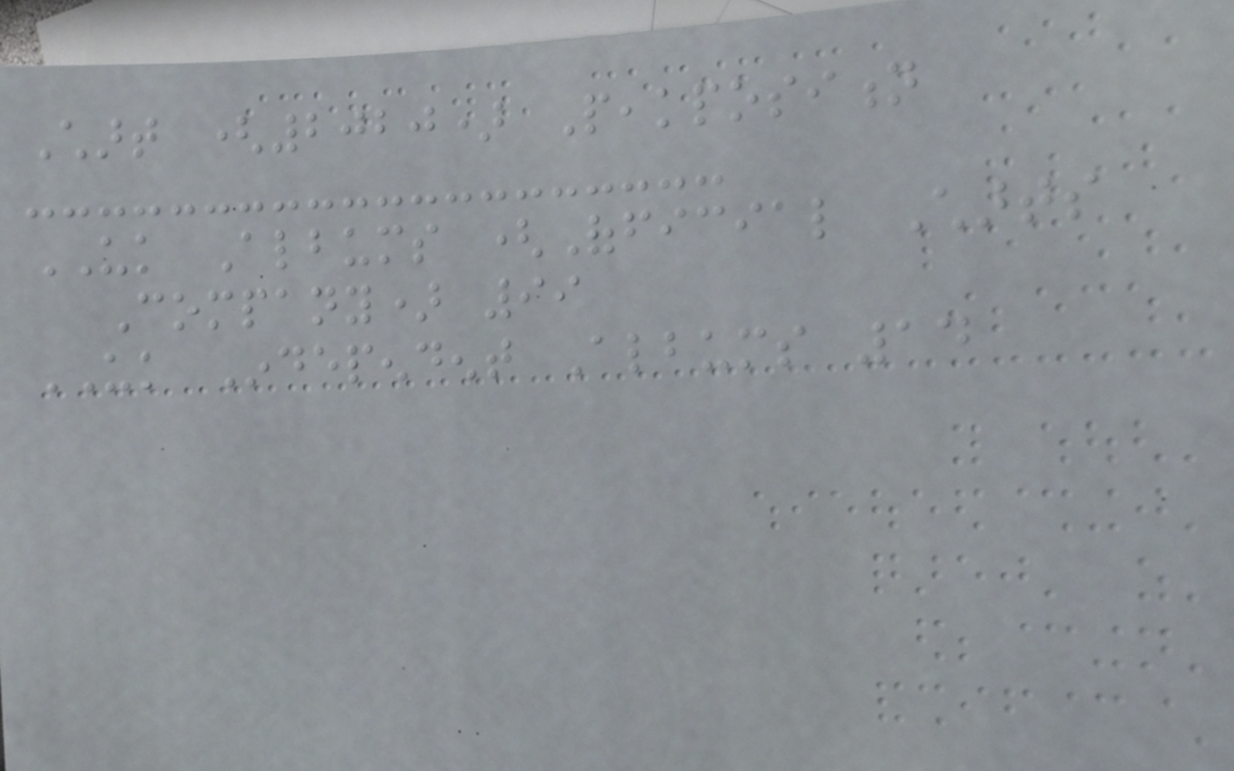Chart (2020) Peakposition
UK Albums (Official Charts
Company) 99
UK Independent Albums 14
